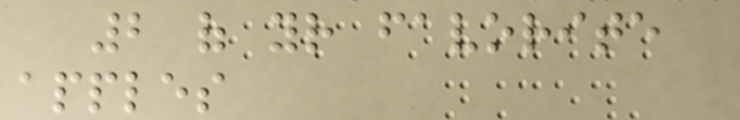2 of your favorite
apples
